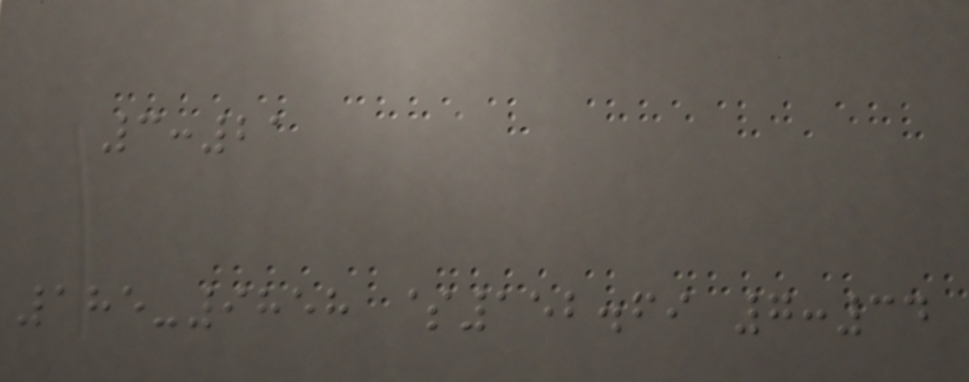3:21
185-9858 $152.69 7:34
